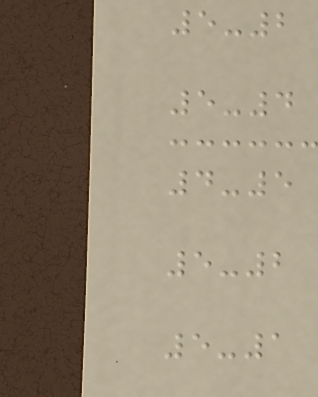5-2
5-4
4-5
5-2
5-1
